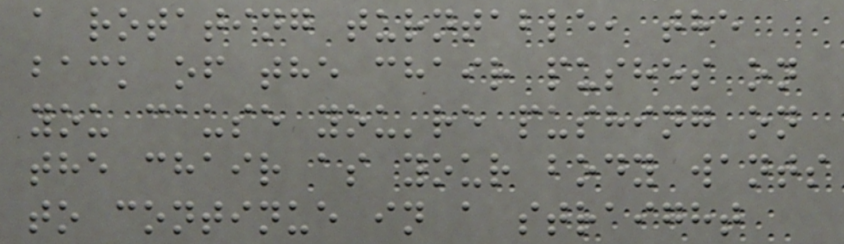a rotating turntable, the
back of the chair pushes on
you cause you're pushing on
the chair as your body wants
to continue in a straight
